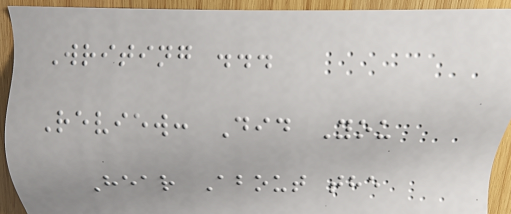Writing ...
Review: Did You
Hear About the
